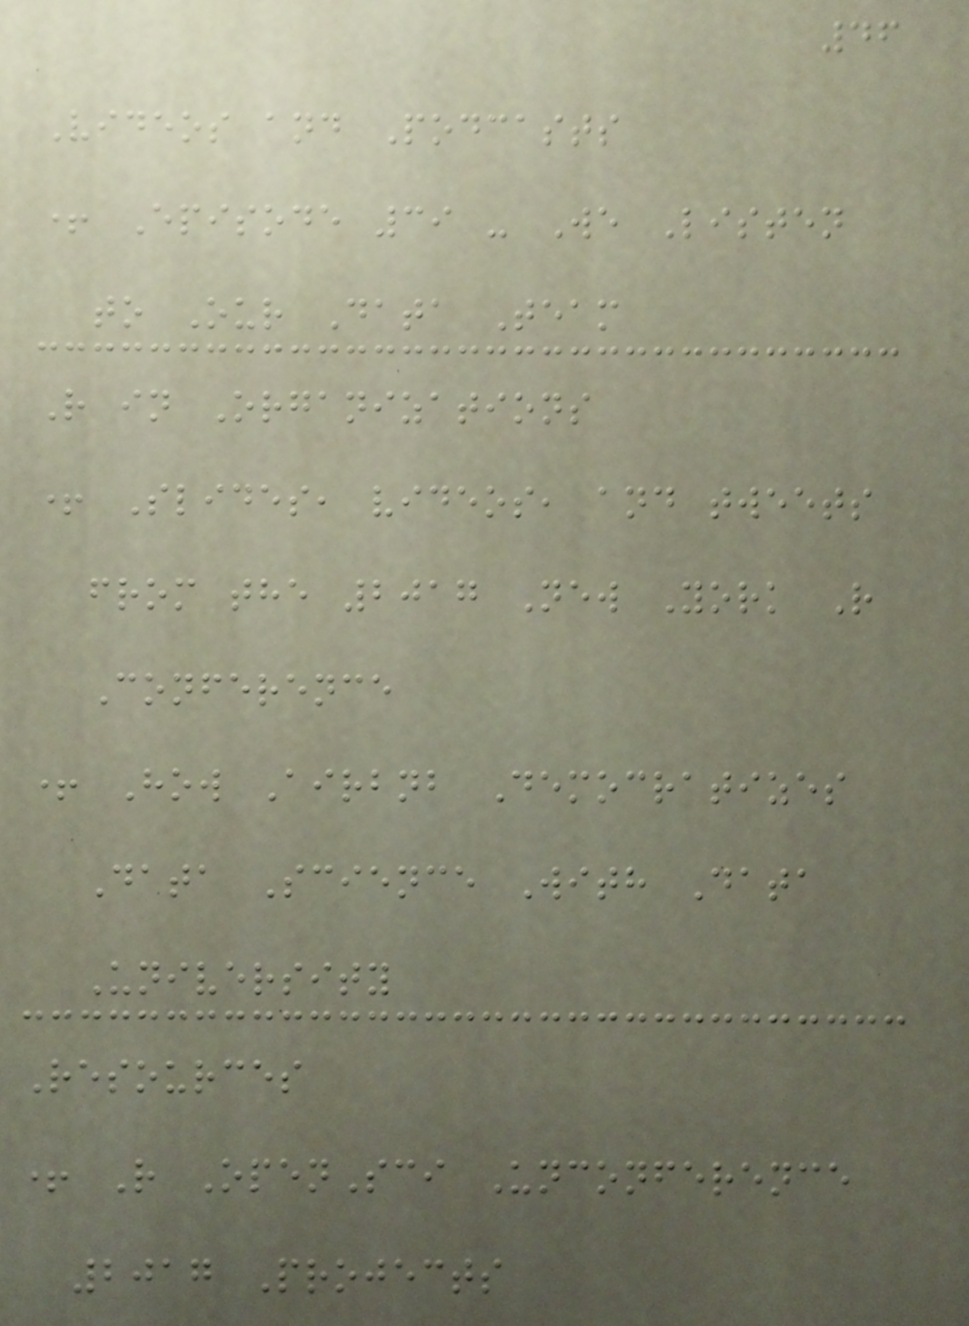46
Videos and Podcasts
+ Episode 39 - We Listen
to Our Data Team
R in Organizations
+ Slides, videos, and tweets
from the 2017 New York R
Conference
+ How Airbnb Democratizes
Data Science With Data
University
Resources
+ R OpenSci Unconference
2017 Projects
